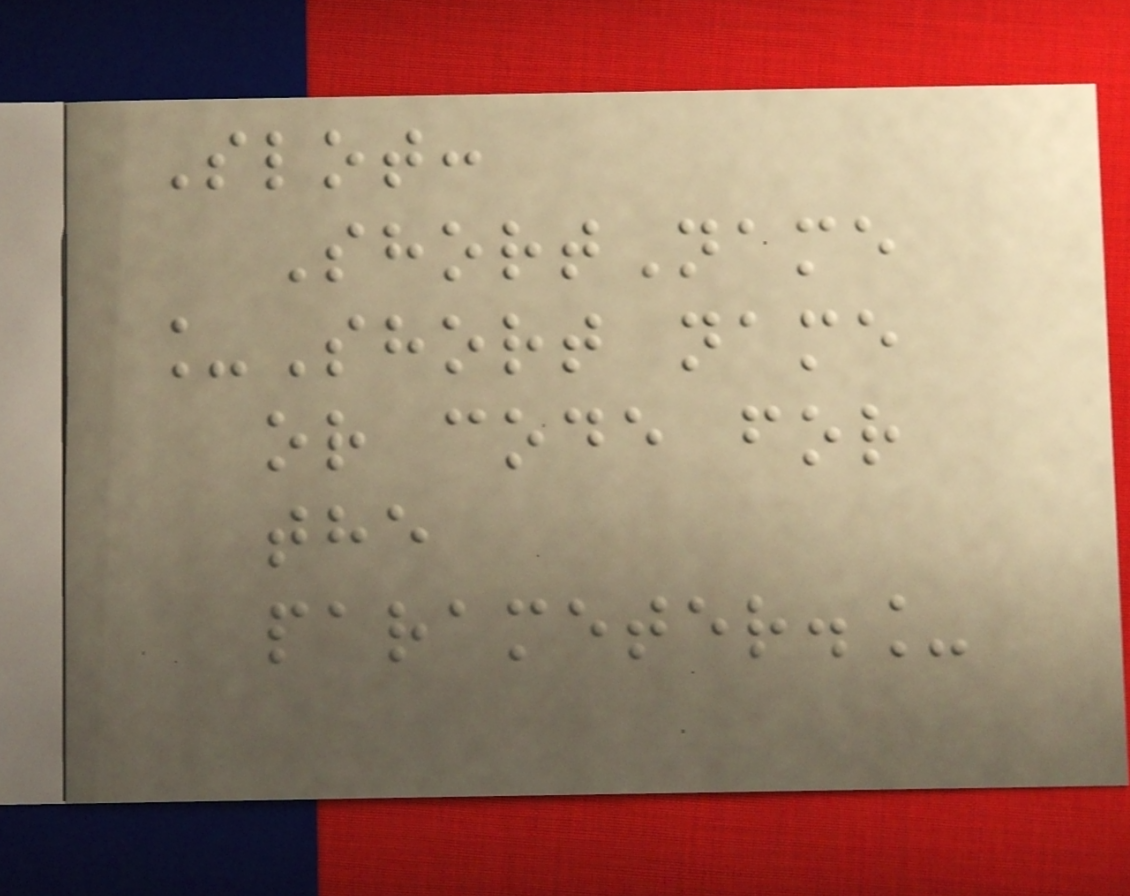Slot:
ShortName
_Short name
or code for
the
parameter._
